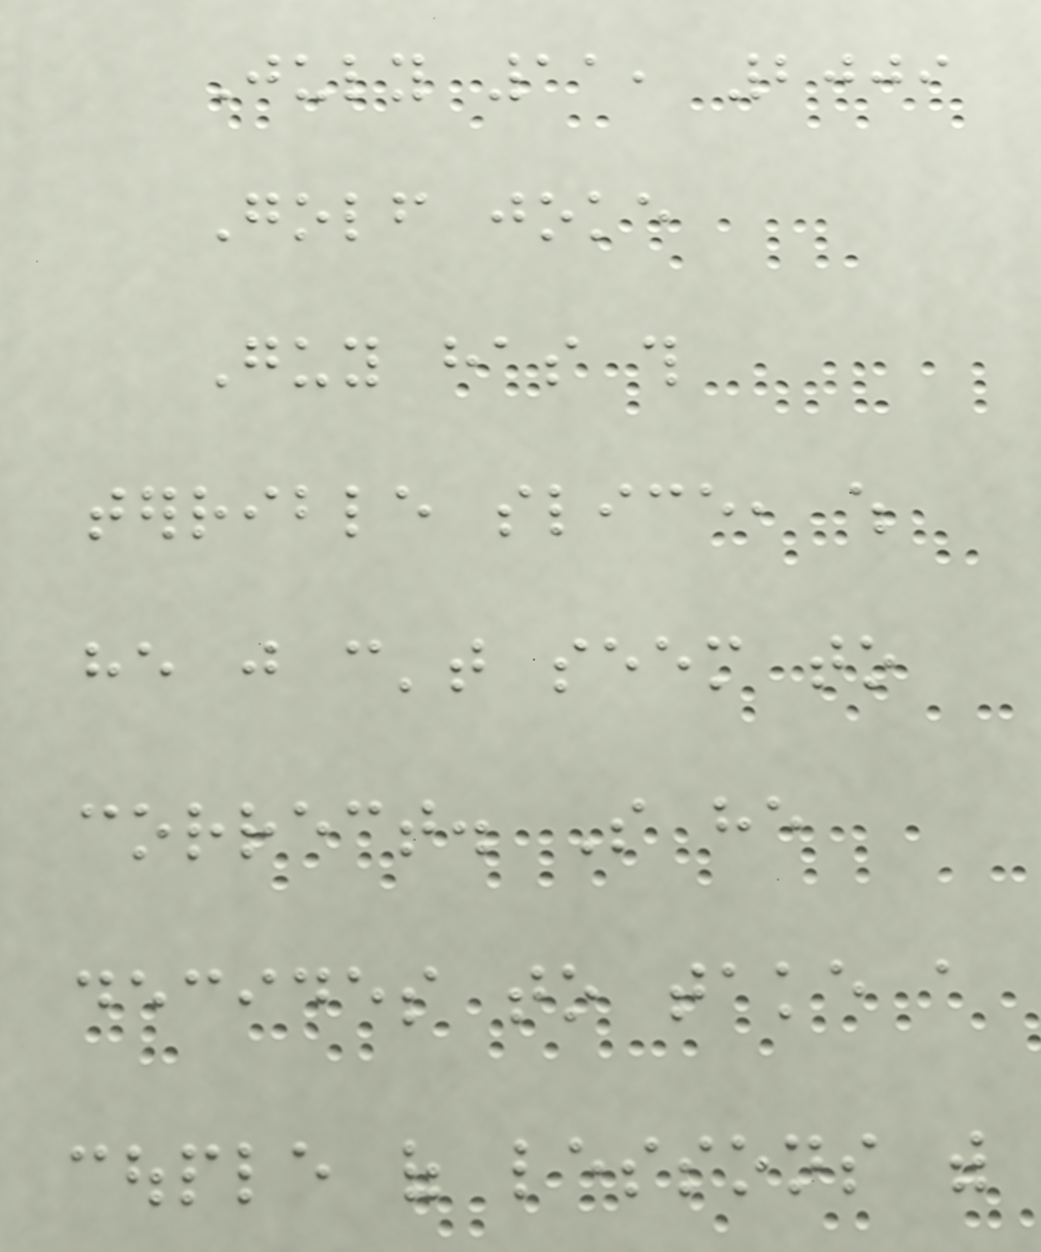July 11, 2009
Golf joke
Guy has this
terrible slice, which
he just can't seem to
correct. So he
decides to take a
couple of lessons with
